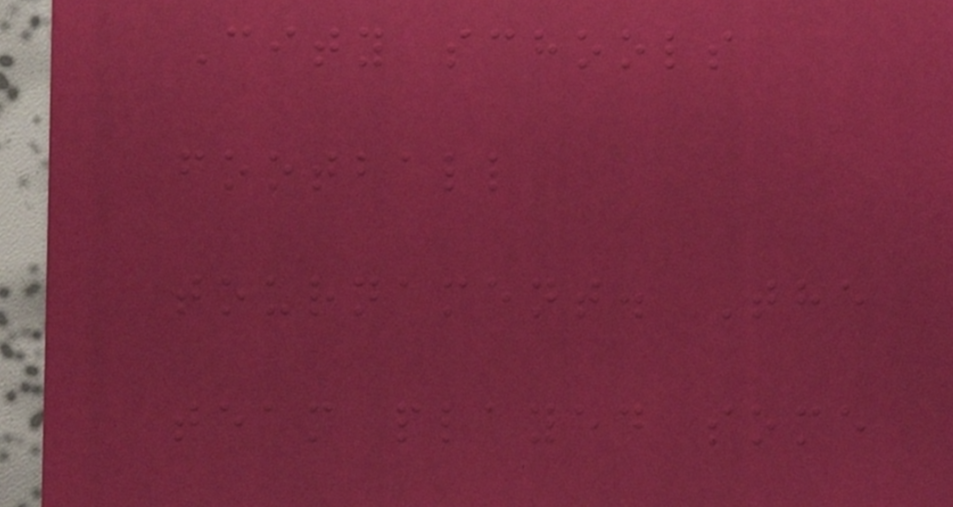City schools
football
tournament. The
team played some
